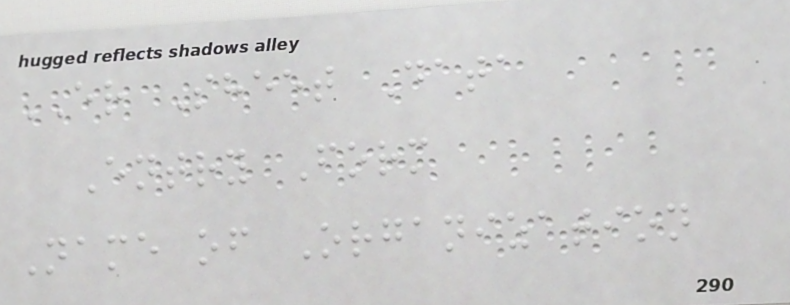ER Sheet Data
Entry Form
Name of Organization
